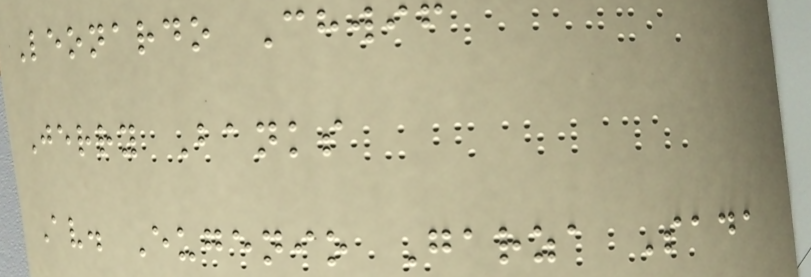Leonardo Chwif
Jerry Banks
Av. Eugenio Garza Sada
